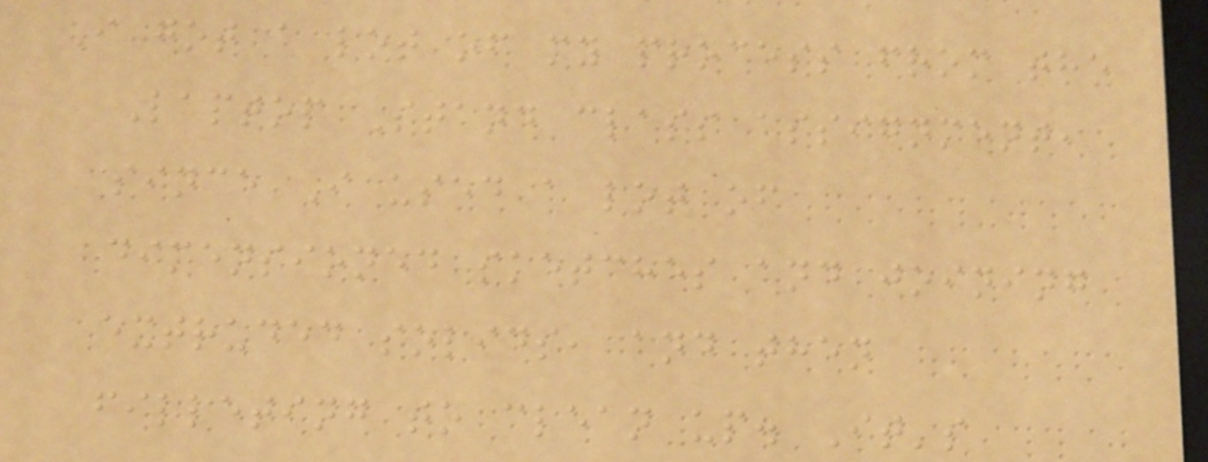I got a lot of my process from the
Laptop Stand class assignment,
since I used a lot of
dimensioned sketches and joining
extruded solids, and then
filleting to clean up. It's
